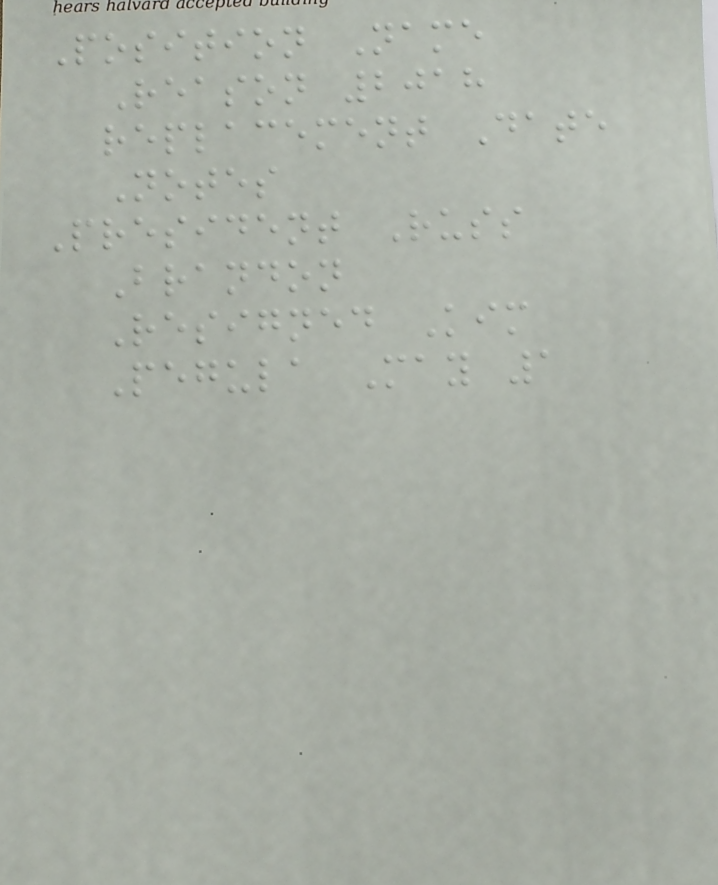Position Name
Reason 2018
replacement Date
Notes
President Russ
Brandon
Resigned Kim
Pegula May 1
